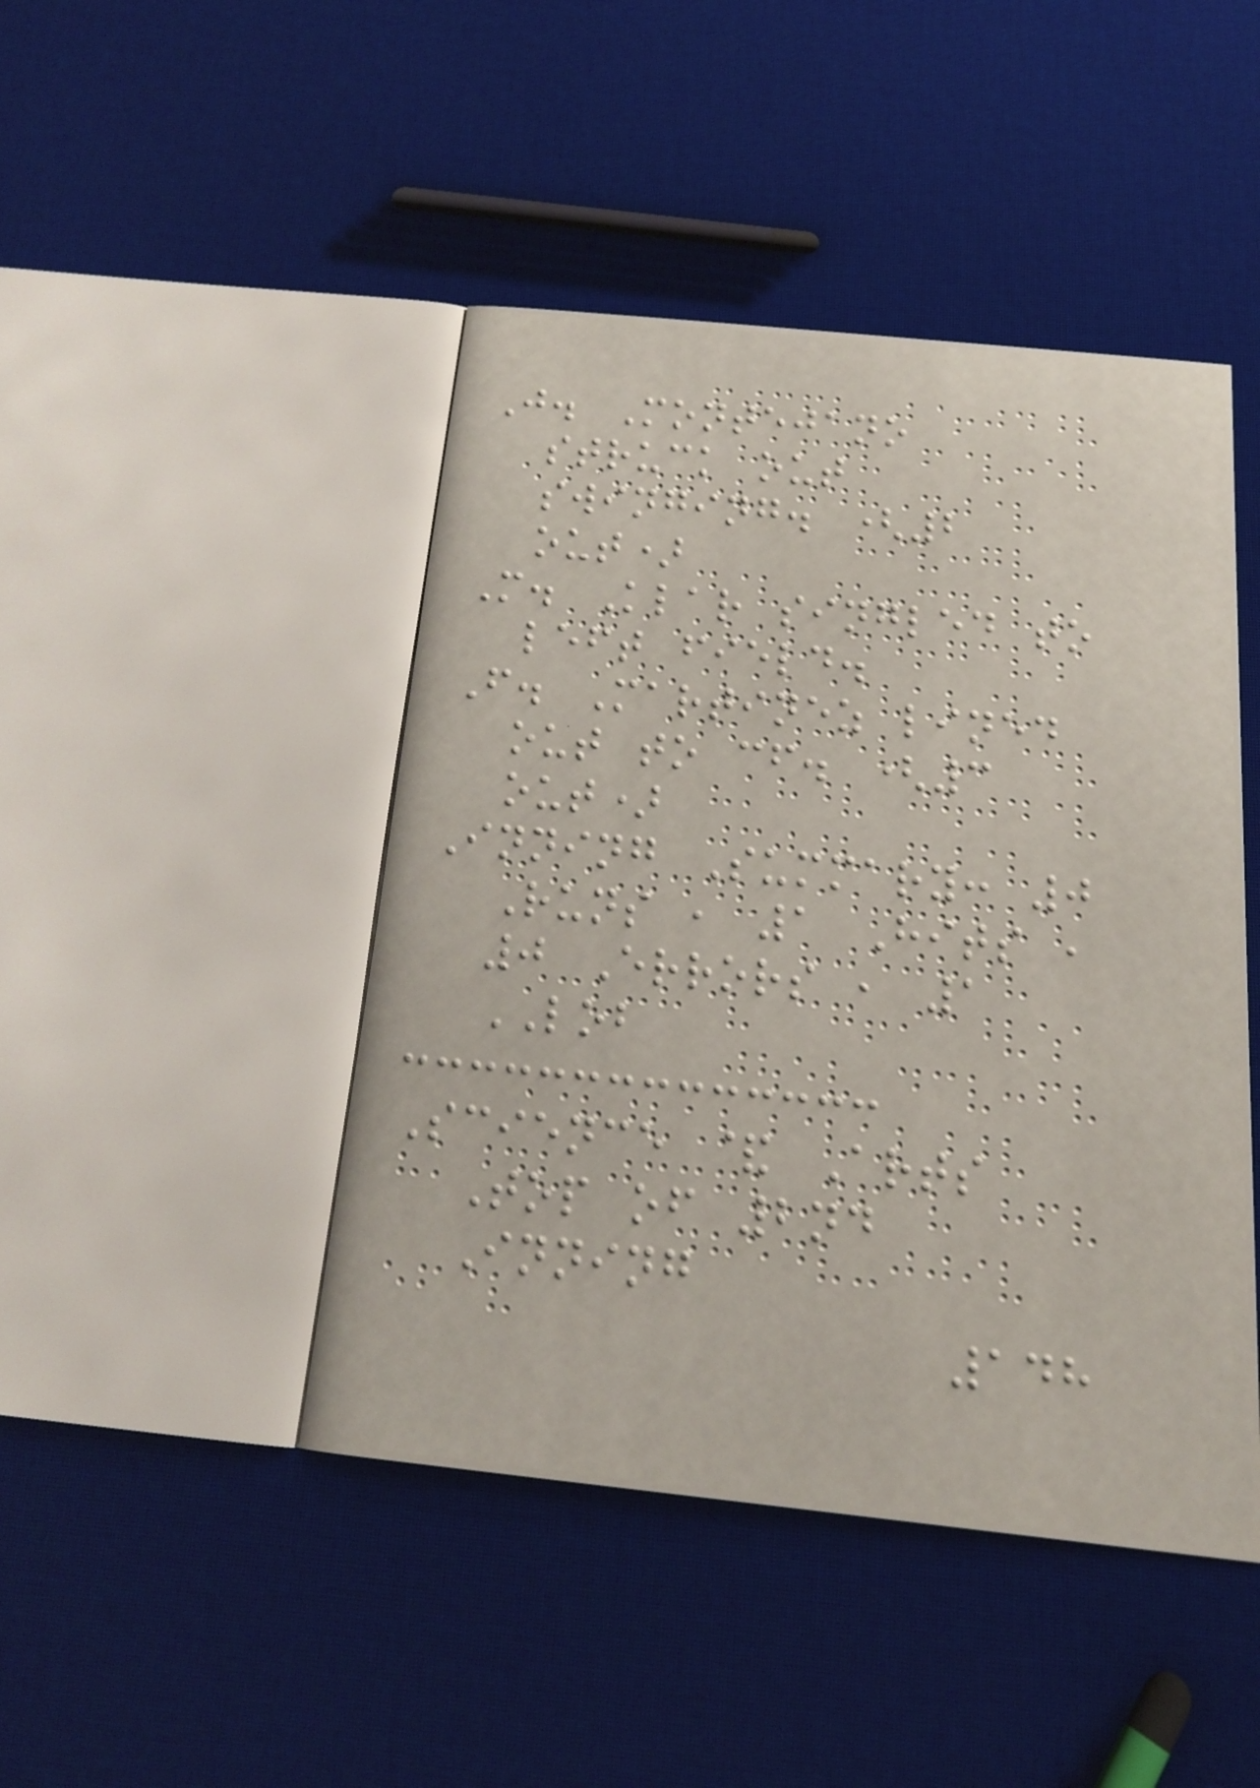J. Montejano
struck out
swinging. (2
out)
M. Klar singled to
left field.
F. Martinez lined
out to cf. (3
out)
Inning Summary: 0
Runs , 1 Hits ,
0 Errors , 1
LOB
Science & Arts
Top of 2nd
Inning
148
